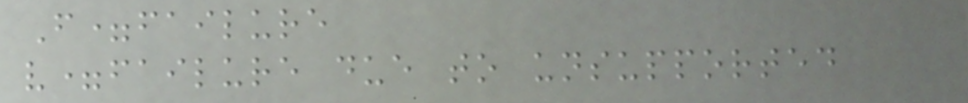F=failure
v=failure due to unsupported
